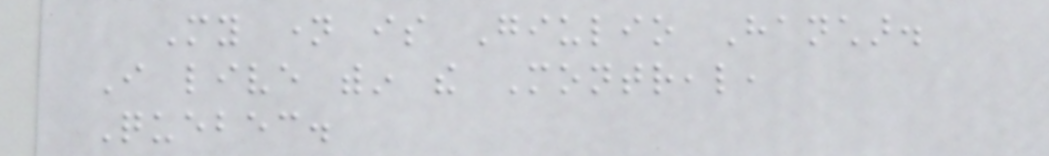My name is Giulio Hanchar.
I live within the Montreal,
Quebec.
